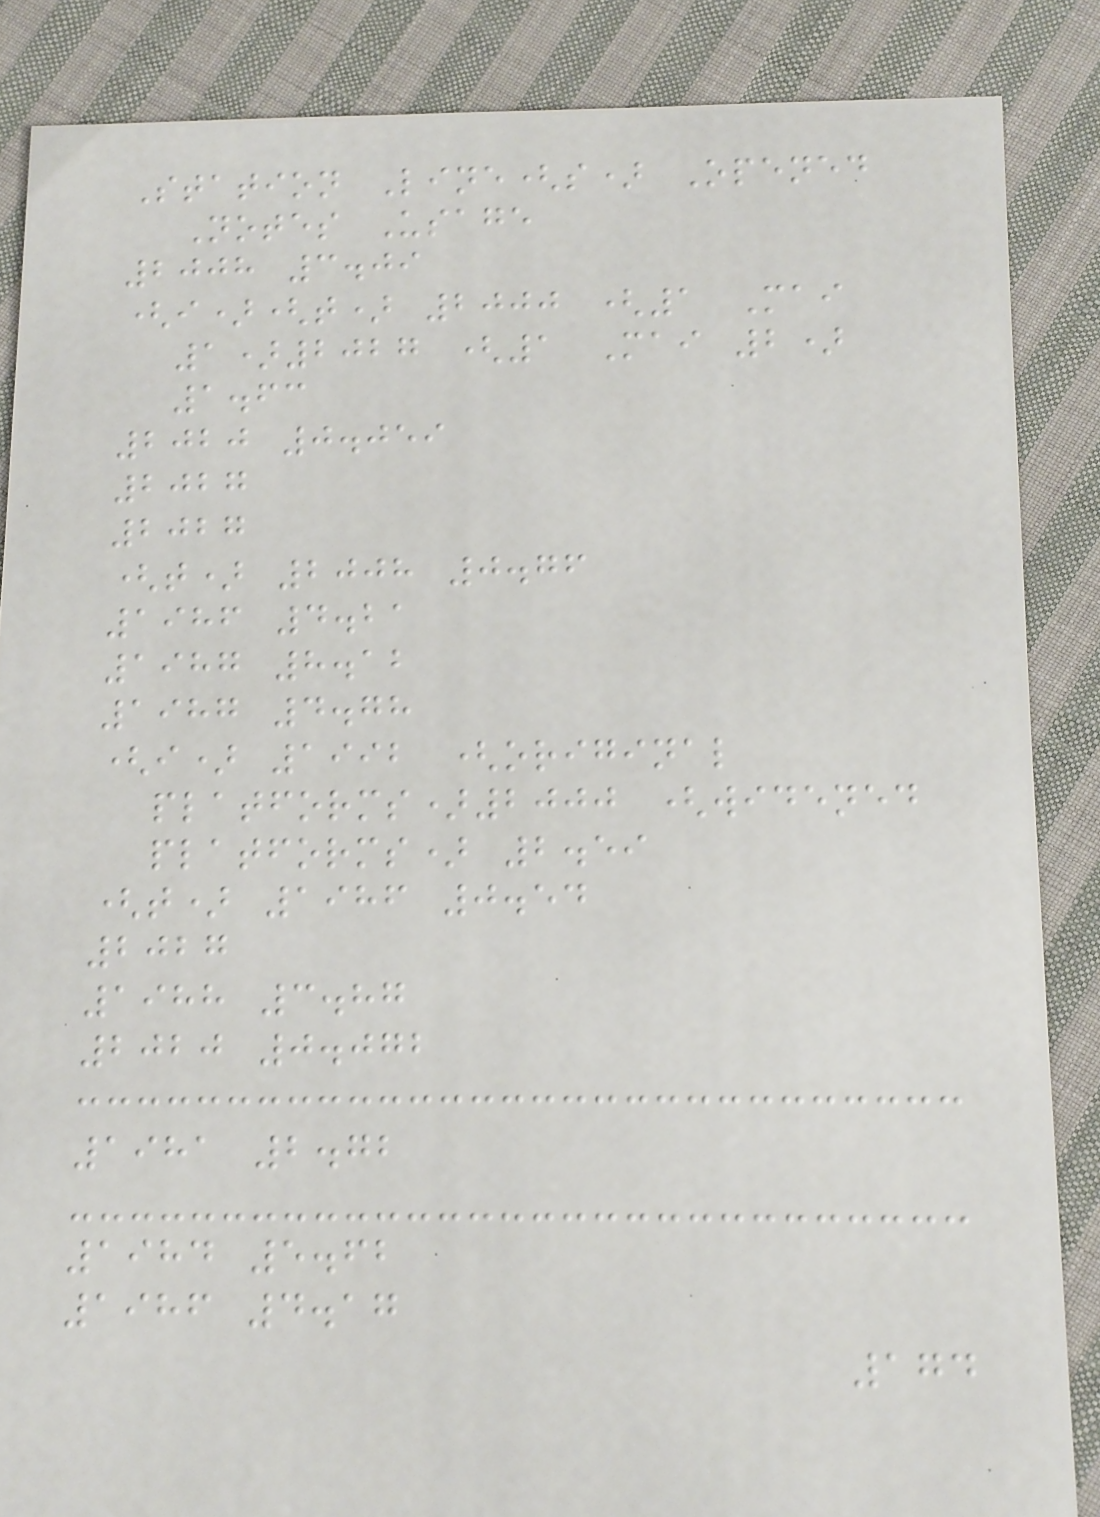Station Line(s) Opened
Notes Usage
2008 3.09
(i)(t) 2000 (1 Mai
1)2027 (1 Mai 2)
1.63
2020 0.059
2027
2027
(t) 2008 0.76
1986 4.21
1987 8.12
1987 4.78
(i) 1992 (original
platforms)2000 (widened
platforms) 2.59
(t) 1986 0.54
2027
1988 3.87
2020 0.072
1981 2.72
1984 5.62
1986 4.17
174
